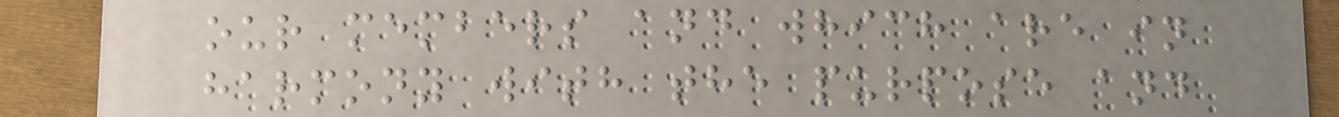our members and which are in
harmony with the purpose and
